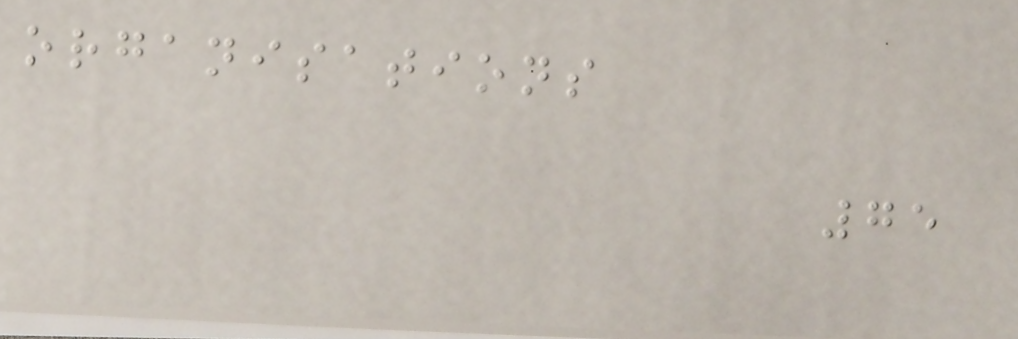organisations
75
